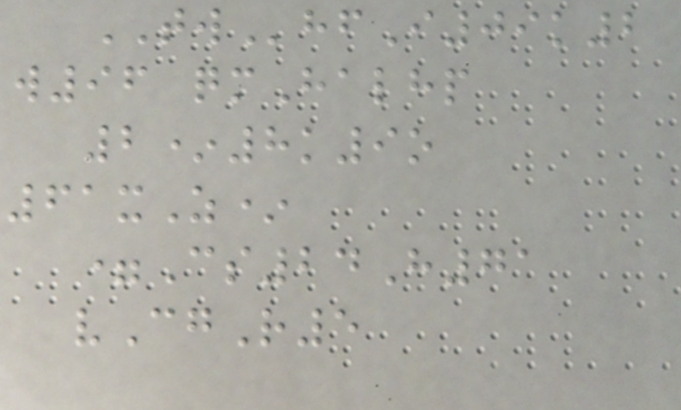TWhfI09k2
w96 qmHalhp
2*8k9o
61xZ*
=Cs24H71
vCgR5
